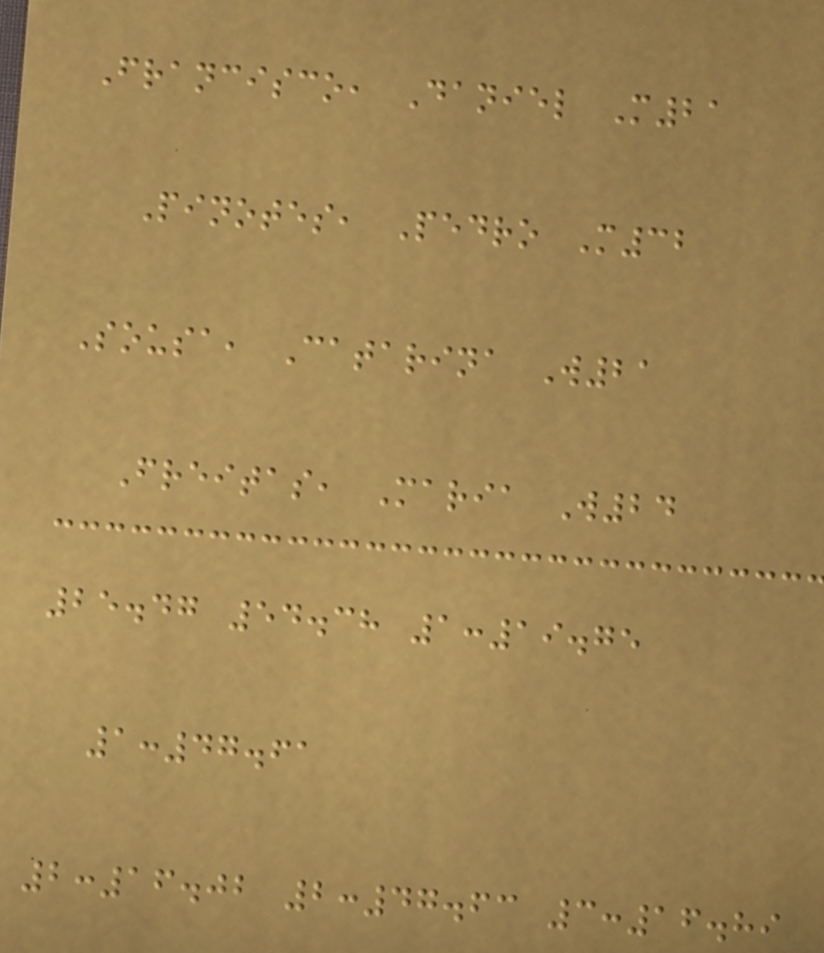Francisco, Daniel M21
Pinotes, Pedro M32
Sousa, Catarina W21
Freitas, Maria W24
25.47 54.38 1:19.75
1:47.61
2:16.02 2:47.63 3:16.89
